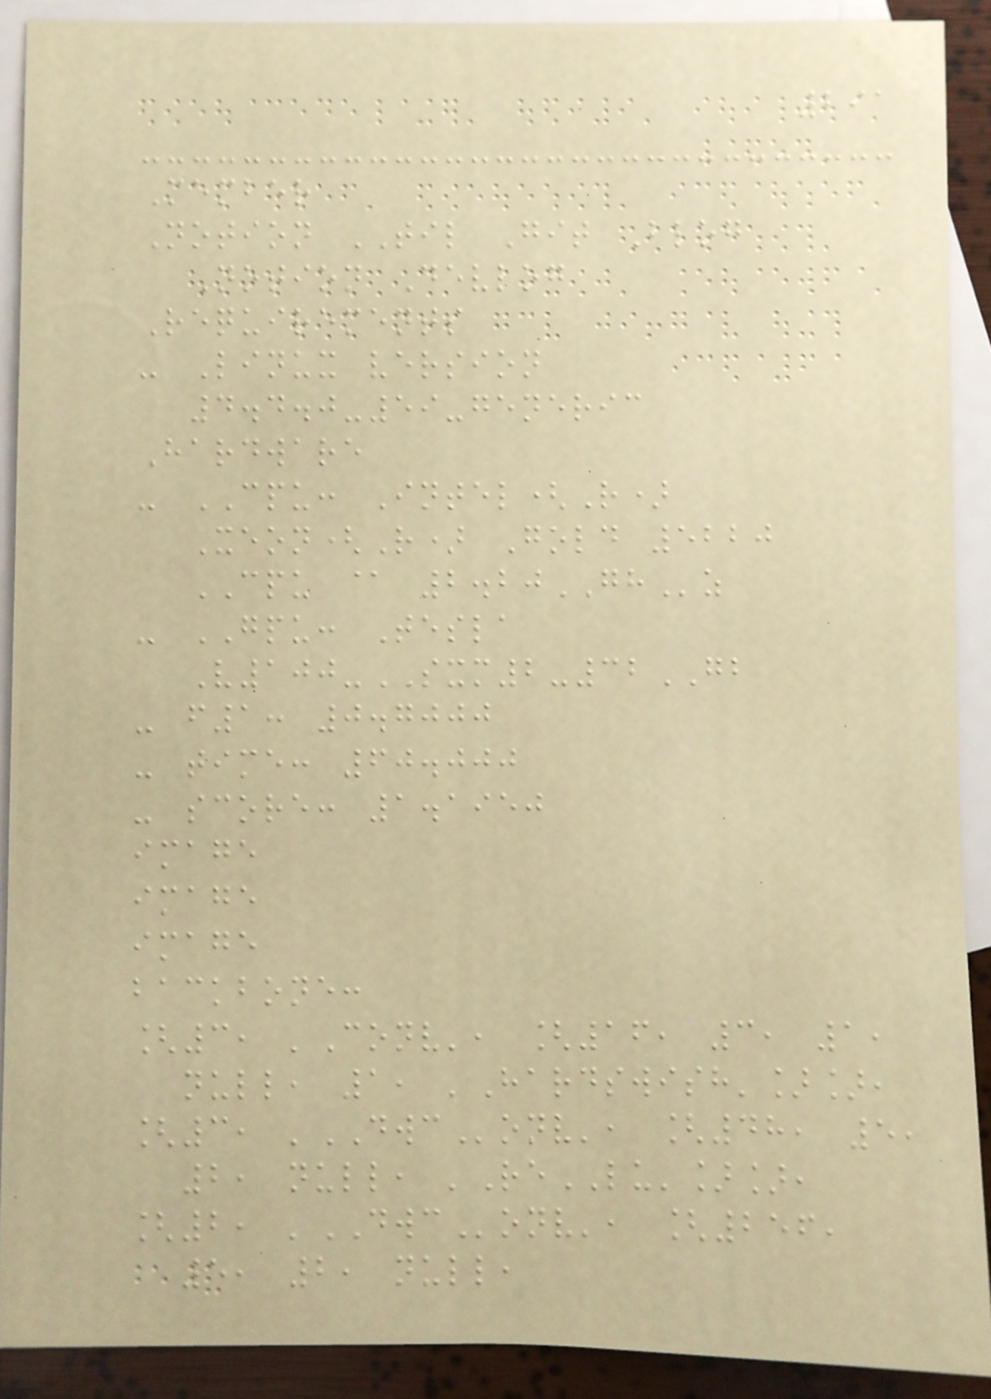291
Member
Notion TIL Git Blog
Notion Devlog
Requirements
- Linux version
4.4.0-59-generic
Hardware
- CPU: Intel(R)
Xeon(R) Gold 5220
CPU @ 2.20GHz
- GPU: Tesla
V100-SXM2-32GB
- f1: 0.7000
- time: 60.000
- score: 1.1950
image
image
image
backbone:
[3, 'Conv', [16, 3, 1,
null, 1, 'Hardswish']],
[3, 'DWConv', [48, 5,
2, null, 'ReLU']],
[2, 'DWConv', [256,
5, 2, null,
